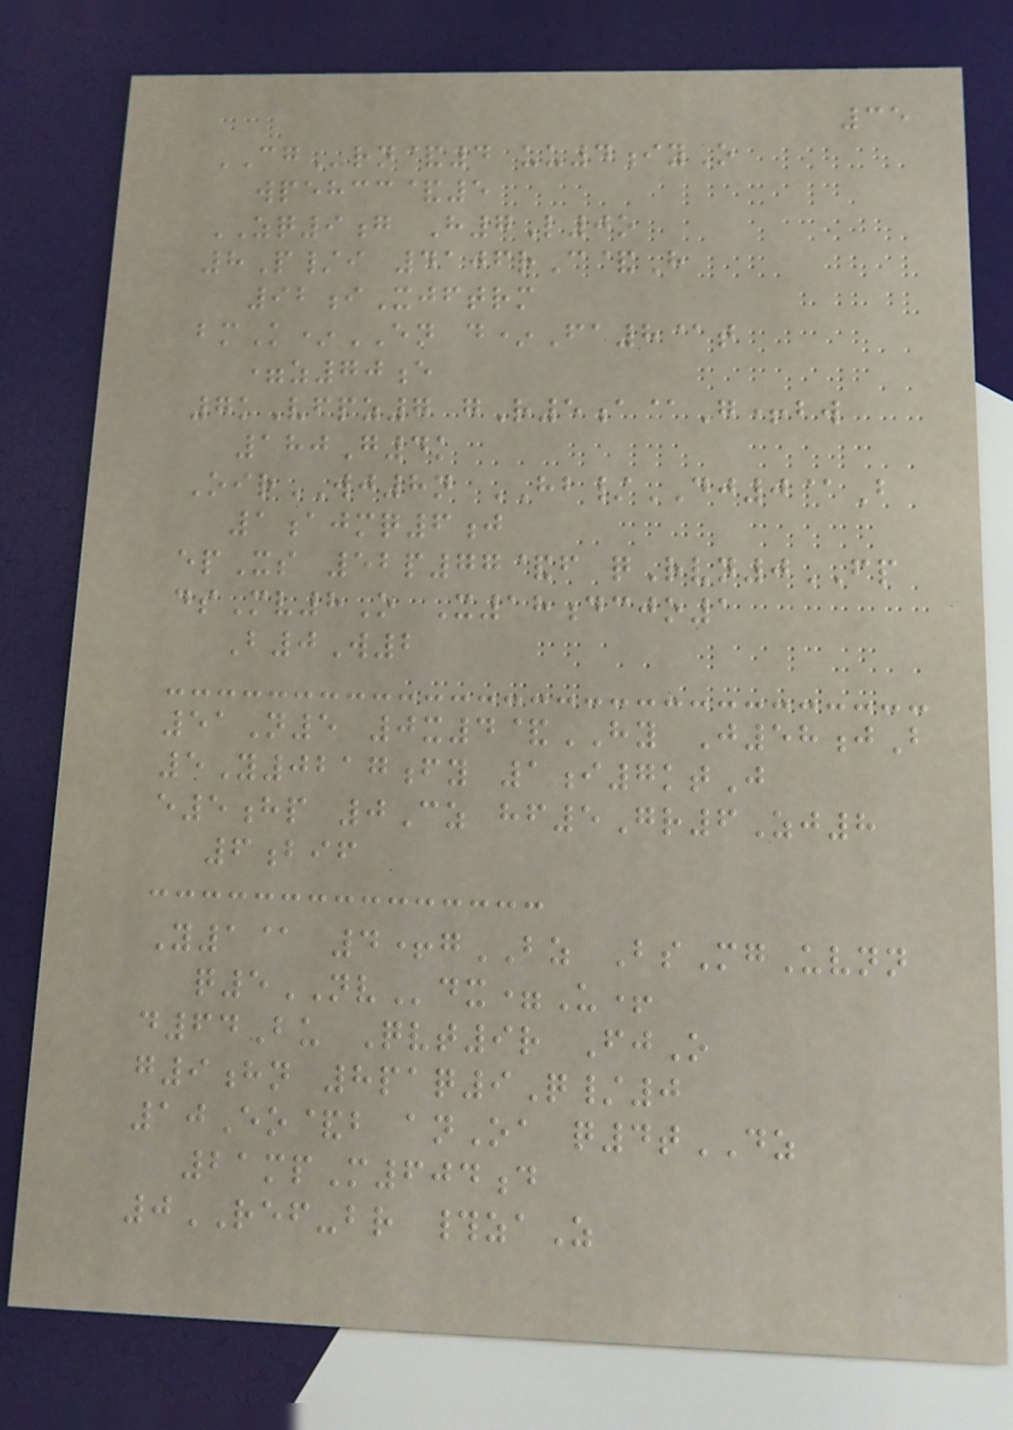35
CGrn&4 uu4iyO
wpehcc&5
ZQ9g H7L0o
8P/i 4106rC&H
92iXjftrm
bmK*EN d*Fa8@t
=z70e
7kVfpz7 gR5a@G+bw
180G4k
OirWJ8n HB/DJ0@B
1ajmq6j
epXs 52p77&f qRvn0FP
dsMv8O X18dcjo1
B0W2
51N5 0x4&HY J58jB
5Y0217fy 1i7ktJ
e5hp 0Cz hf5Gr6Zj8
6bif
Y1@ 4+gBZ BsMgUvnn
q5NVdx=U+
d64Bu Qvt9r FjO
g9hn 8paq9Q/0
10Eo&b anOa q4tDZ
21mpM604d
0REF-br #zaZ
